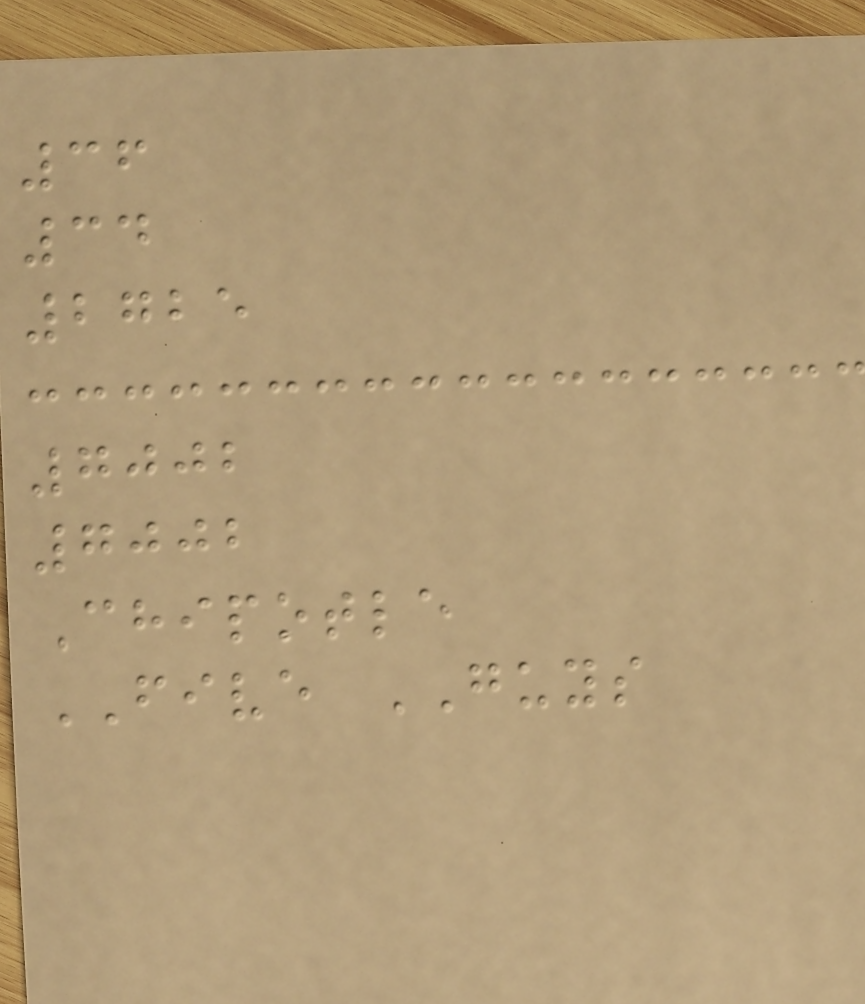36
34
2725
7002
7002
Chipotle
FIVE GUYS
